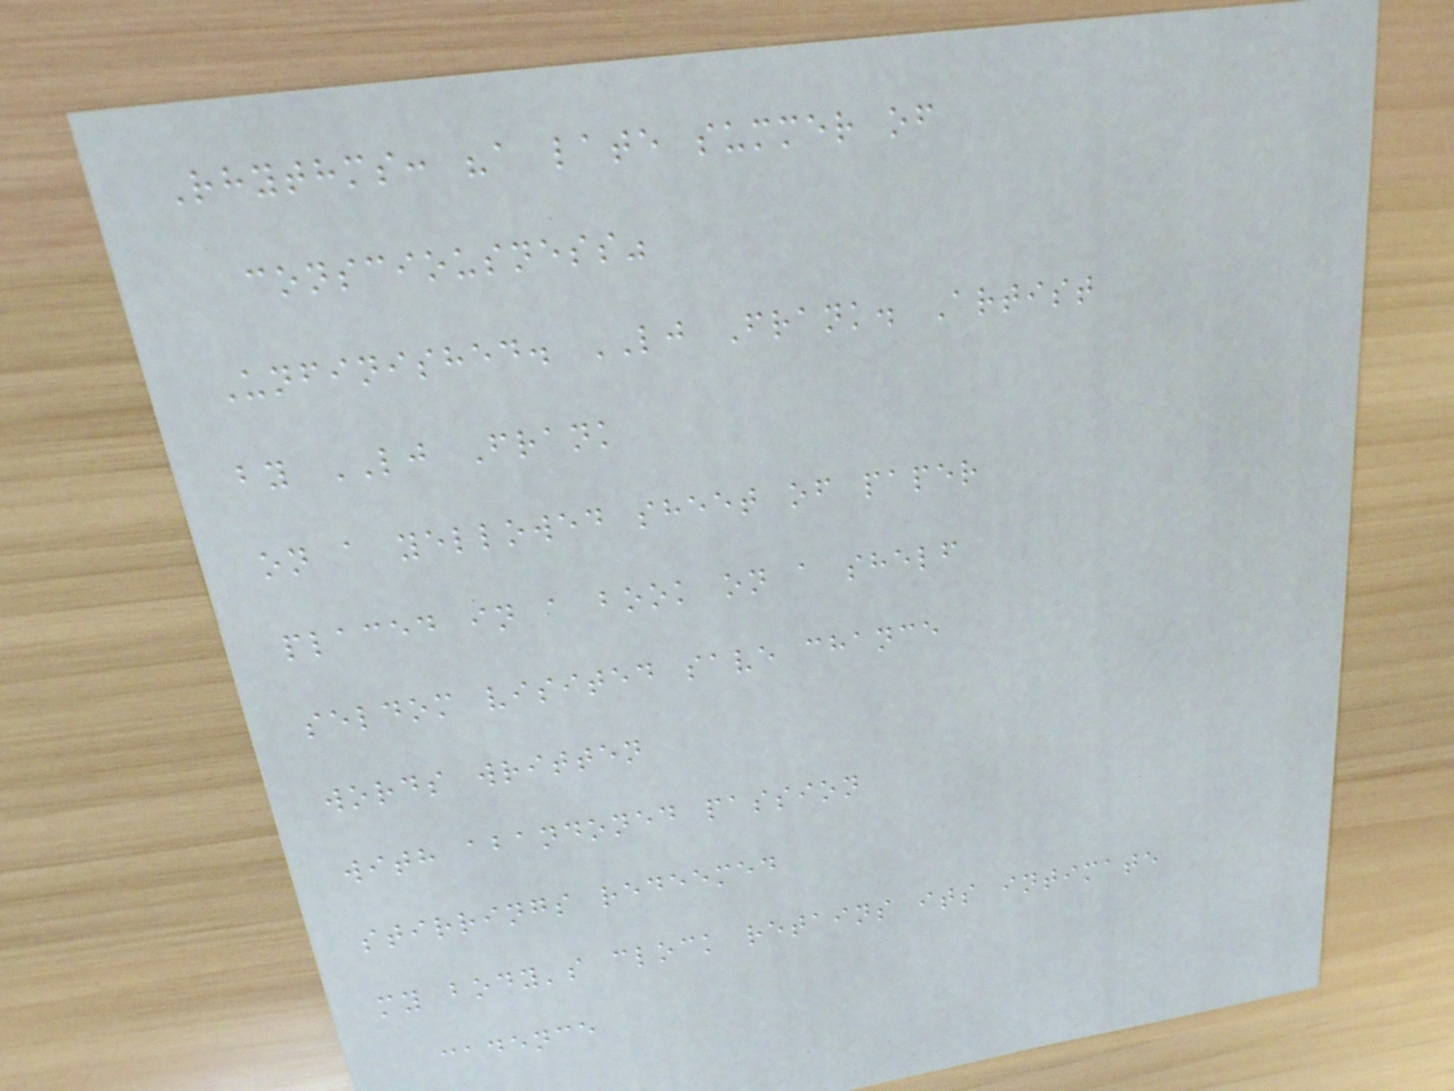Rhythms: "a late summer of
consciousness"
Unfinished. LJ Frank. Artist
by LJ Frank
on a yellowed sheet of paper
placed in a book on a shelf
seldom visited save chance
words written
with abandoned passion
stirrings redeemed
my body's clock retains its intimate
cadence
